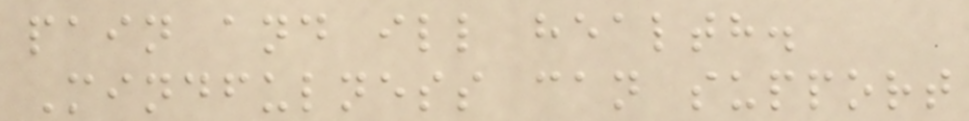pain and ill health.
Mindfulness can support
